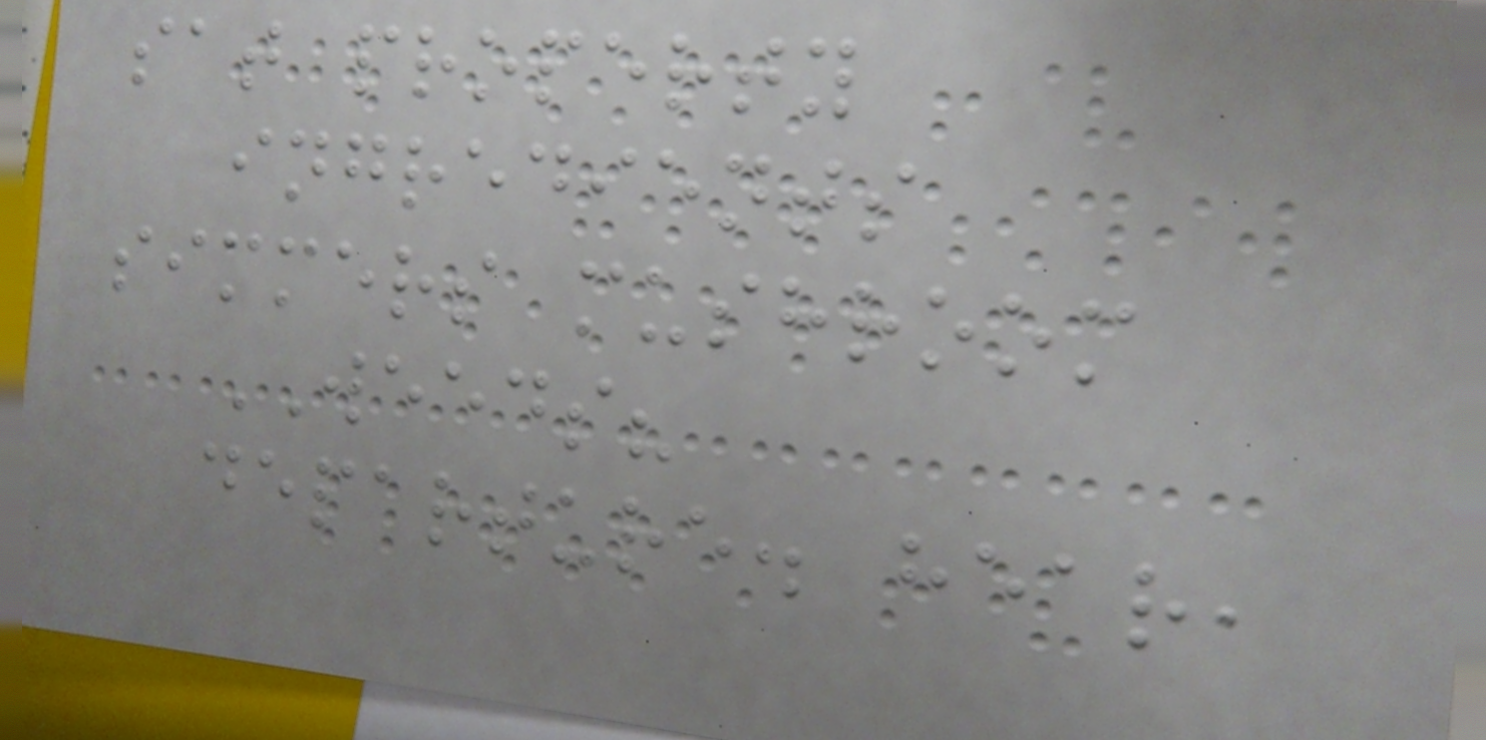sat property
ingredients
simmers mushroom
WEEDS?
departure. hear,
